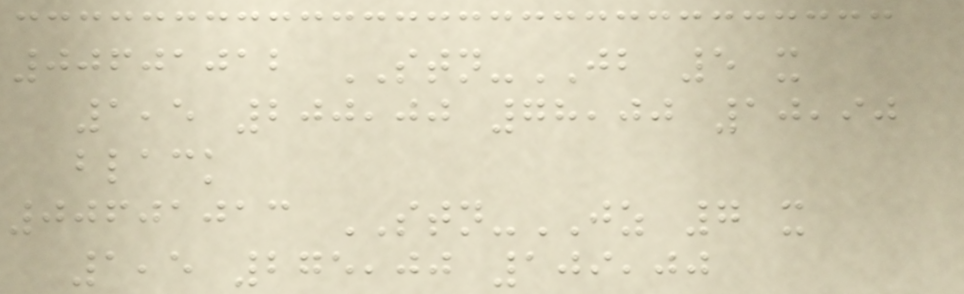00601012 STN-JB 5 x
1,5 200,00 78,00 10,90
black
00601013 STN-JZ 7 x
1,5 275,00 109,00
